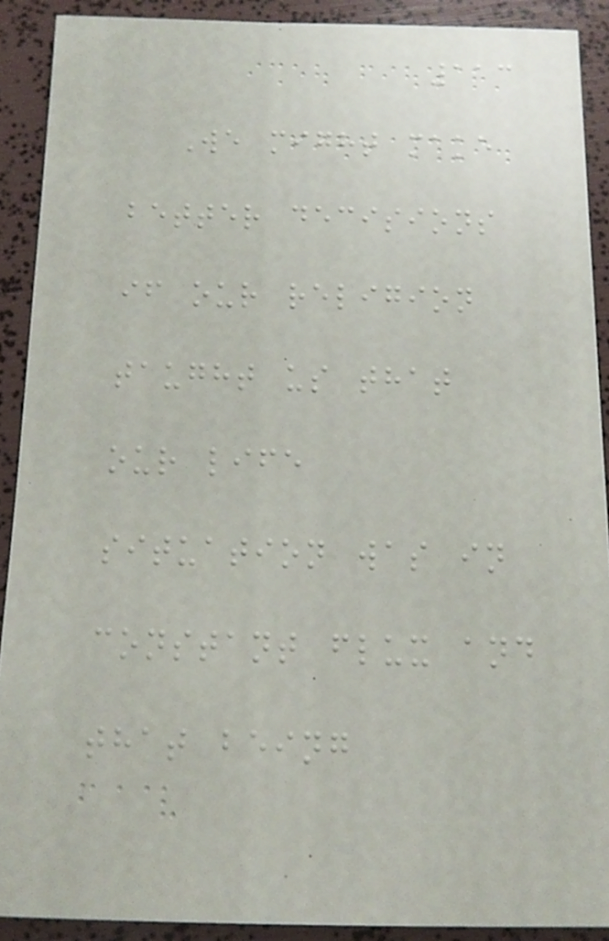113
We might make
better decisions
if our religion
taught us that
our life
situation was in
constant flux and
that being
